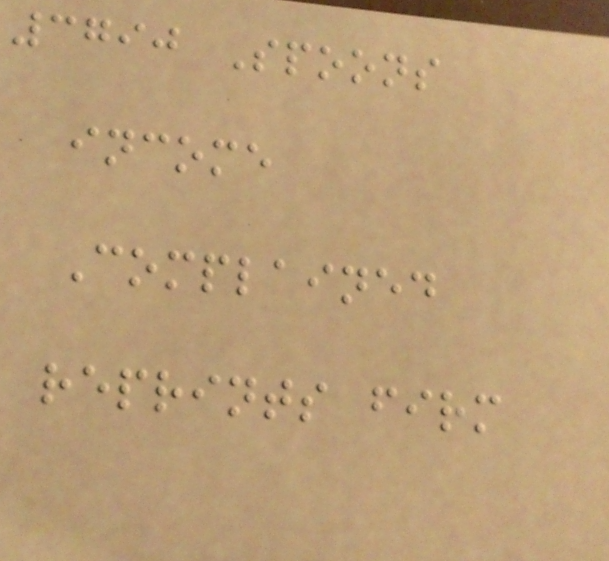3790 Spoons
income
Complained
reprints firm
